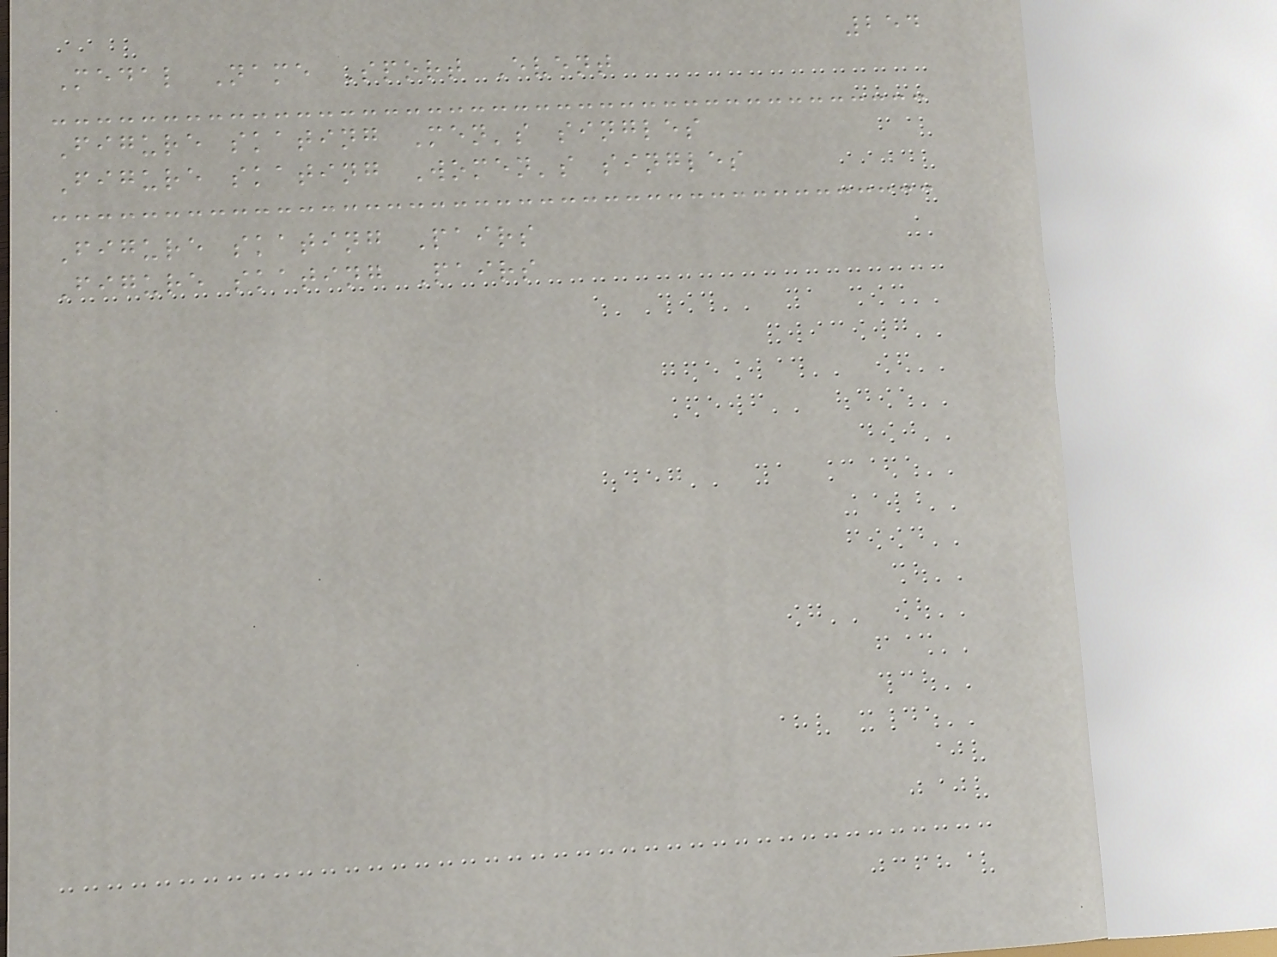254
Medal Name Sport Event
Figure skating Men's singles
Figure skating Women's singles
Figure skating Pairs
Figure skating Pairs
